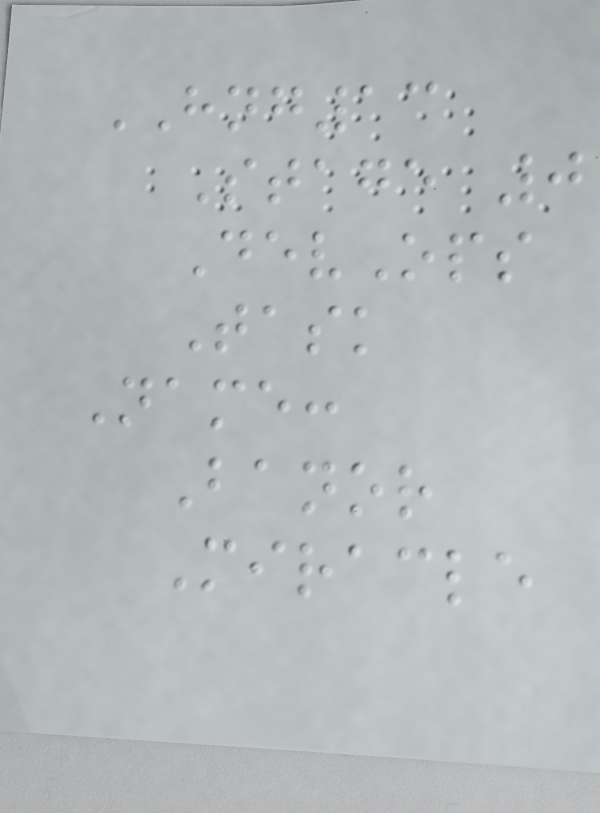HNG13
Stage 0
DevOps
Task
Name:
Banor
Miracle
